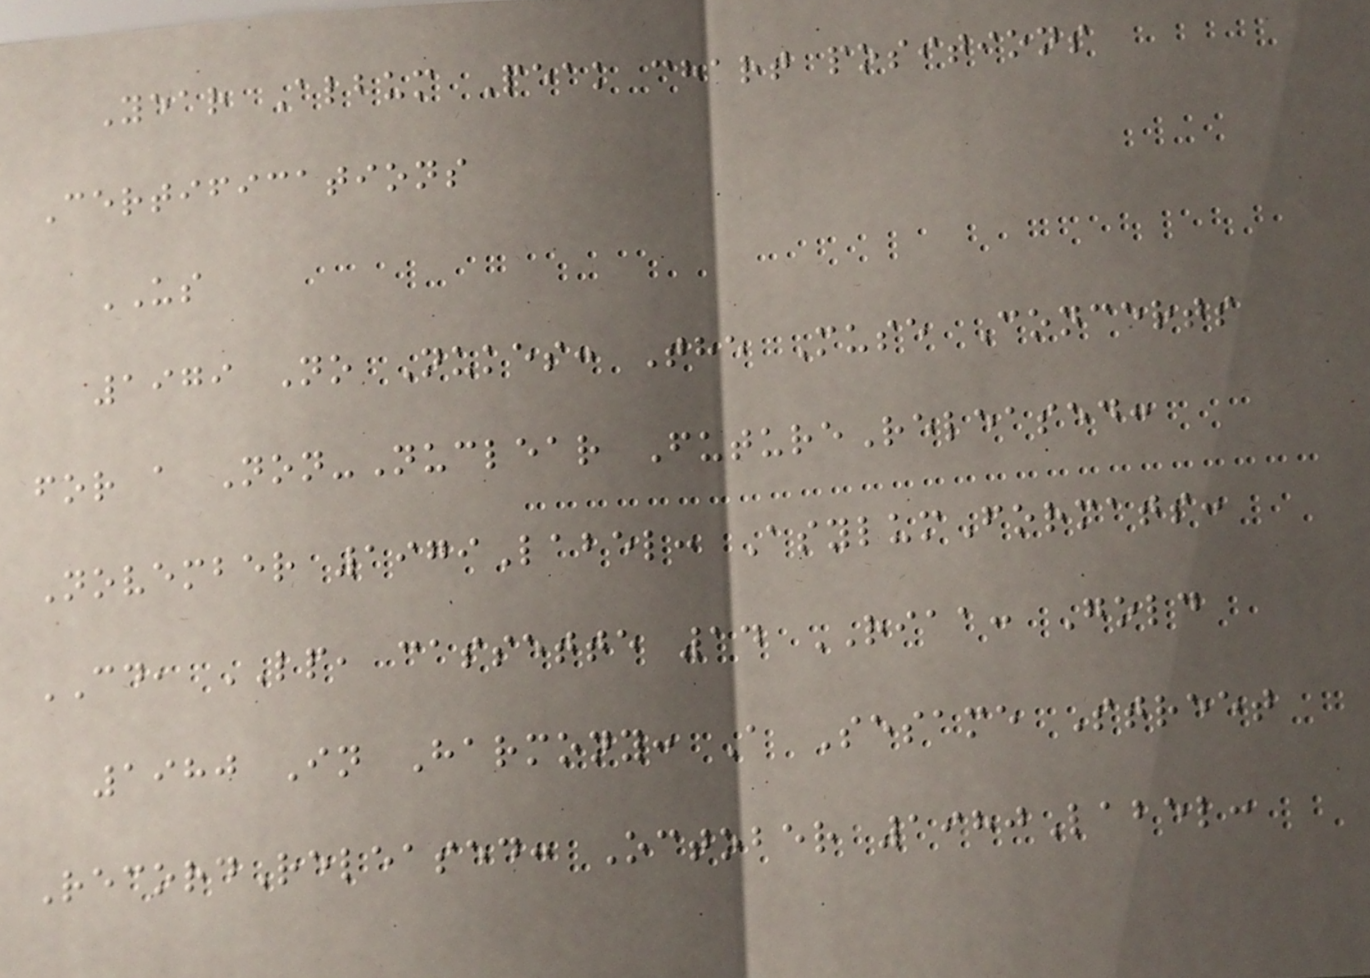Year Album Peak chart positions
Certifications
US
1979 No Nukes: The Muse Concerts
for a Non-Nuclear FutureReleased:
November 1979Label: AsylumFormats:
CD, LP, cassette 14 RIAA: Gold
1980 In Harmony: A Sesame Street
RecordReleased: October 1980Label:
